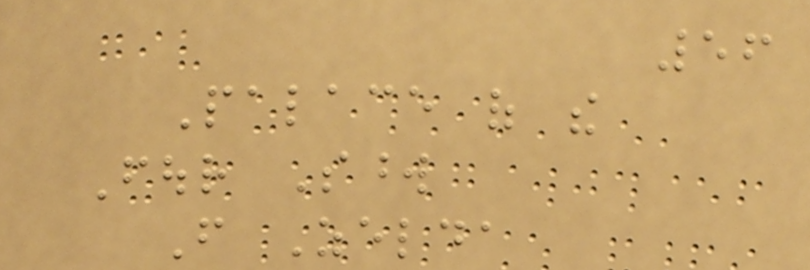56
Palace of the
Four Sword
From Zelda
